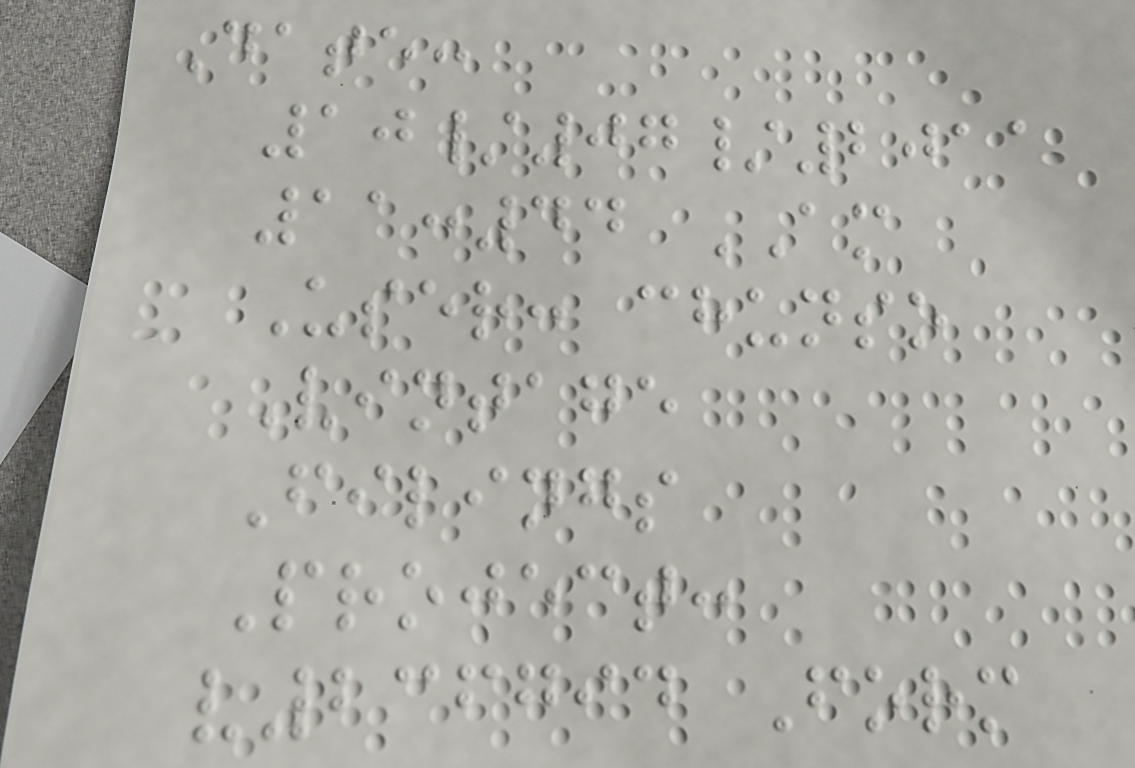Date:
10/07/2011
11:44 AM
User: chunso
Vintage
Filings
Project:
v236794 Form
